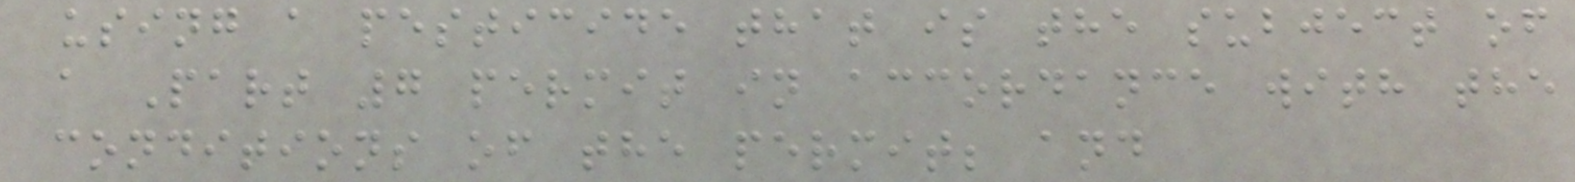using a pesticide that is the subject of
a Part 7 permit in accordance with the
conditions of the permit; and
